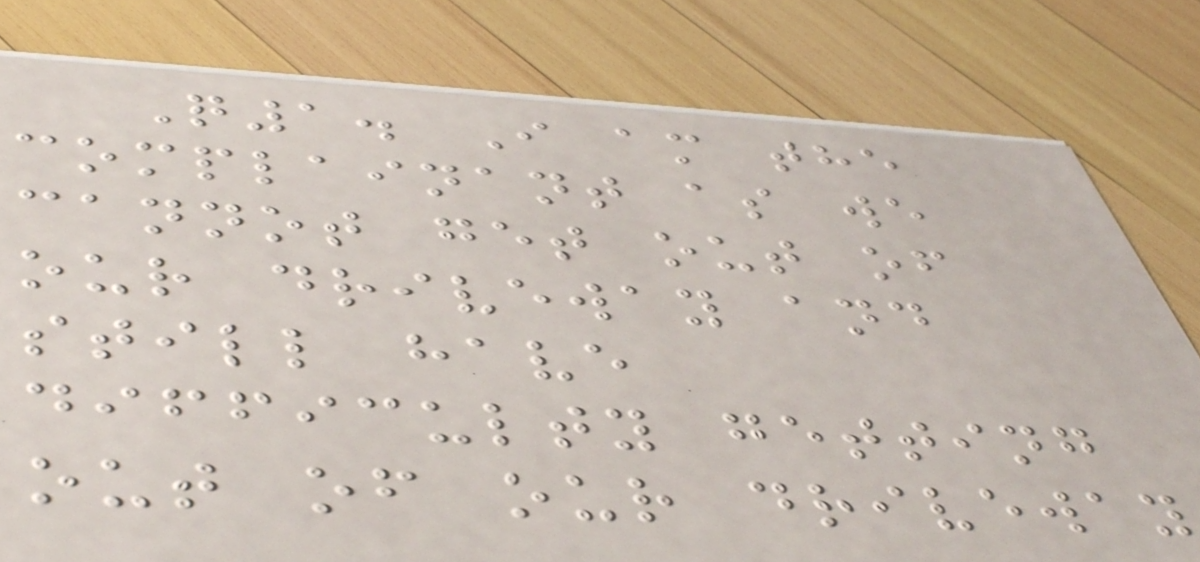Q1. I am the
complainant as we
cannot get out of
our driveway and
still have
difficulty getting
out of our driveway
